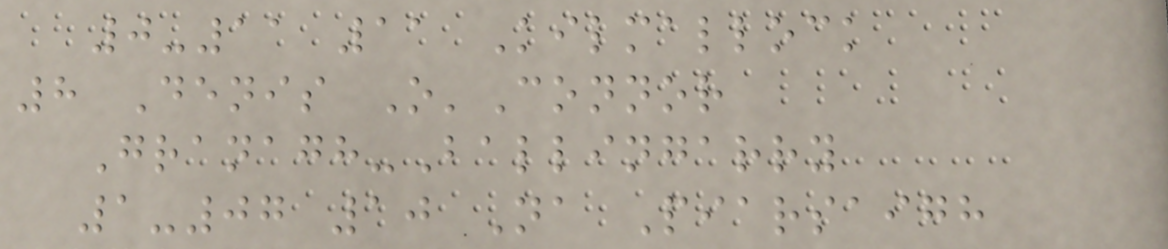0-11 11 Kilmallock
8 Denis O'Connor
Granagh-Ballingarry
1-07 10 Na Piarsaigh
